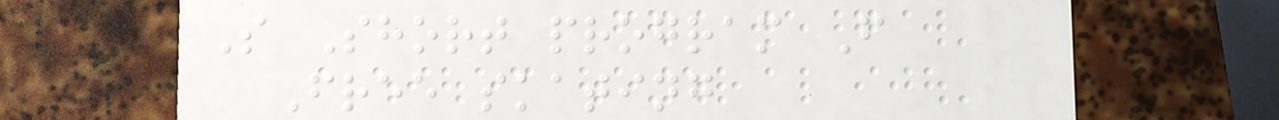S Short program F
Free skating
